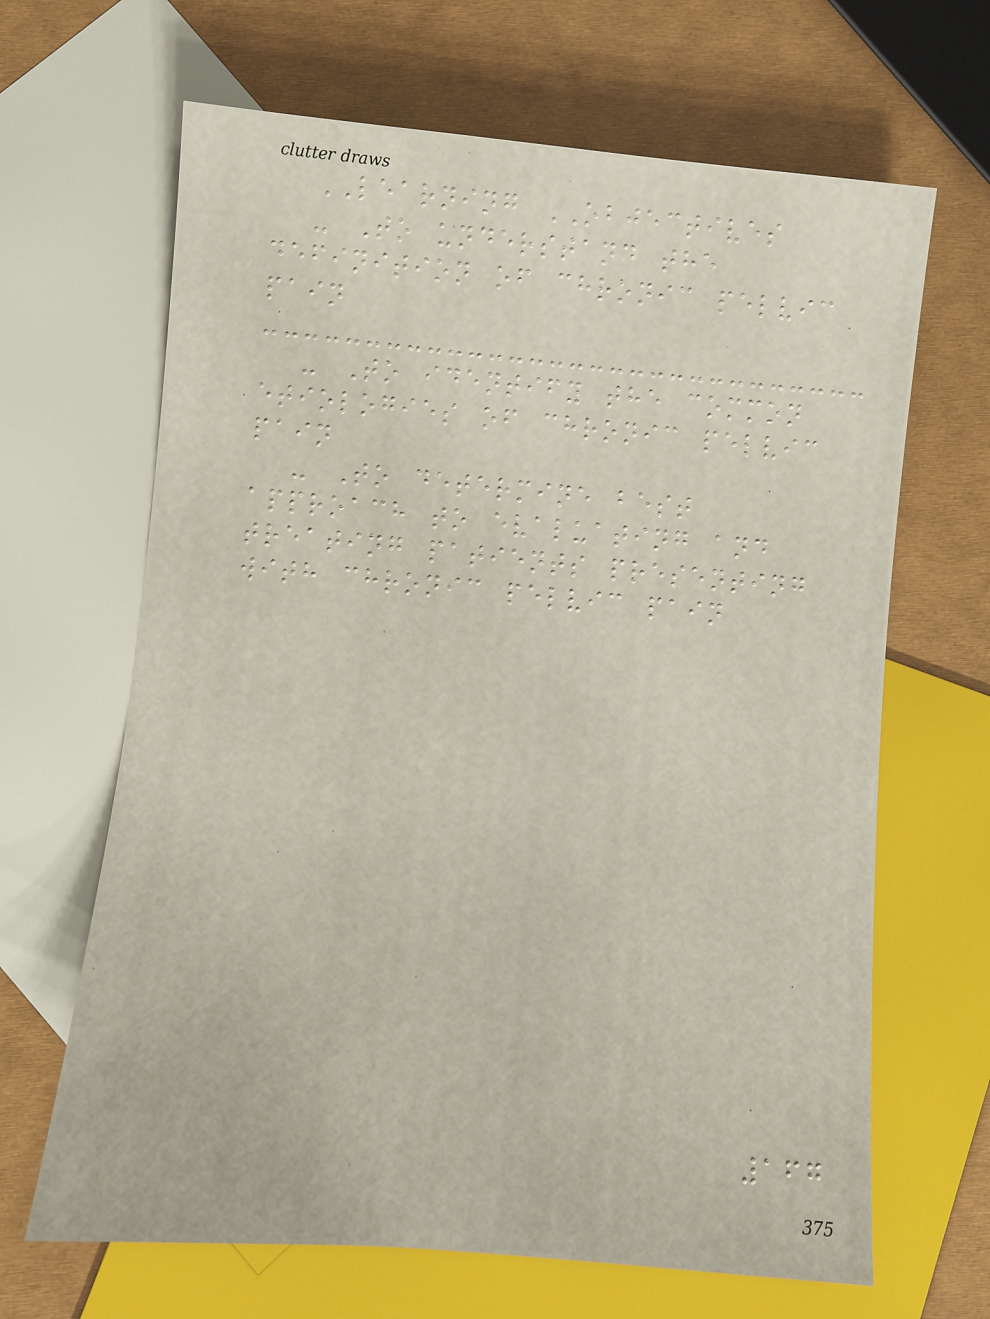LEARNING OBJECTIVES
- To understand the
definition of chronic pelvic
pain
- To identify the common
etiologies of chronic pelvic
pain
- To determine best
approach to evaluating and
treating patients presenting
with chronic pelvic pain
167
